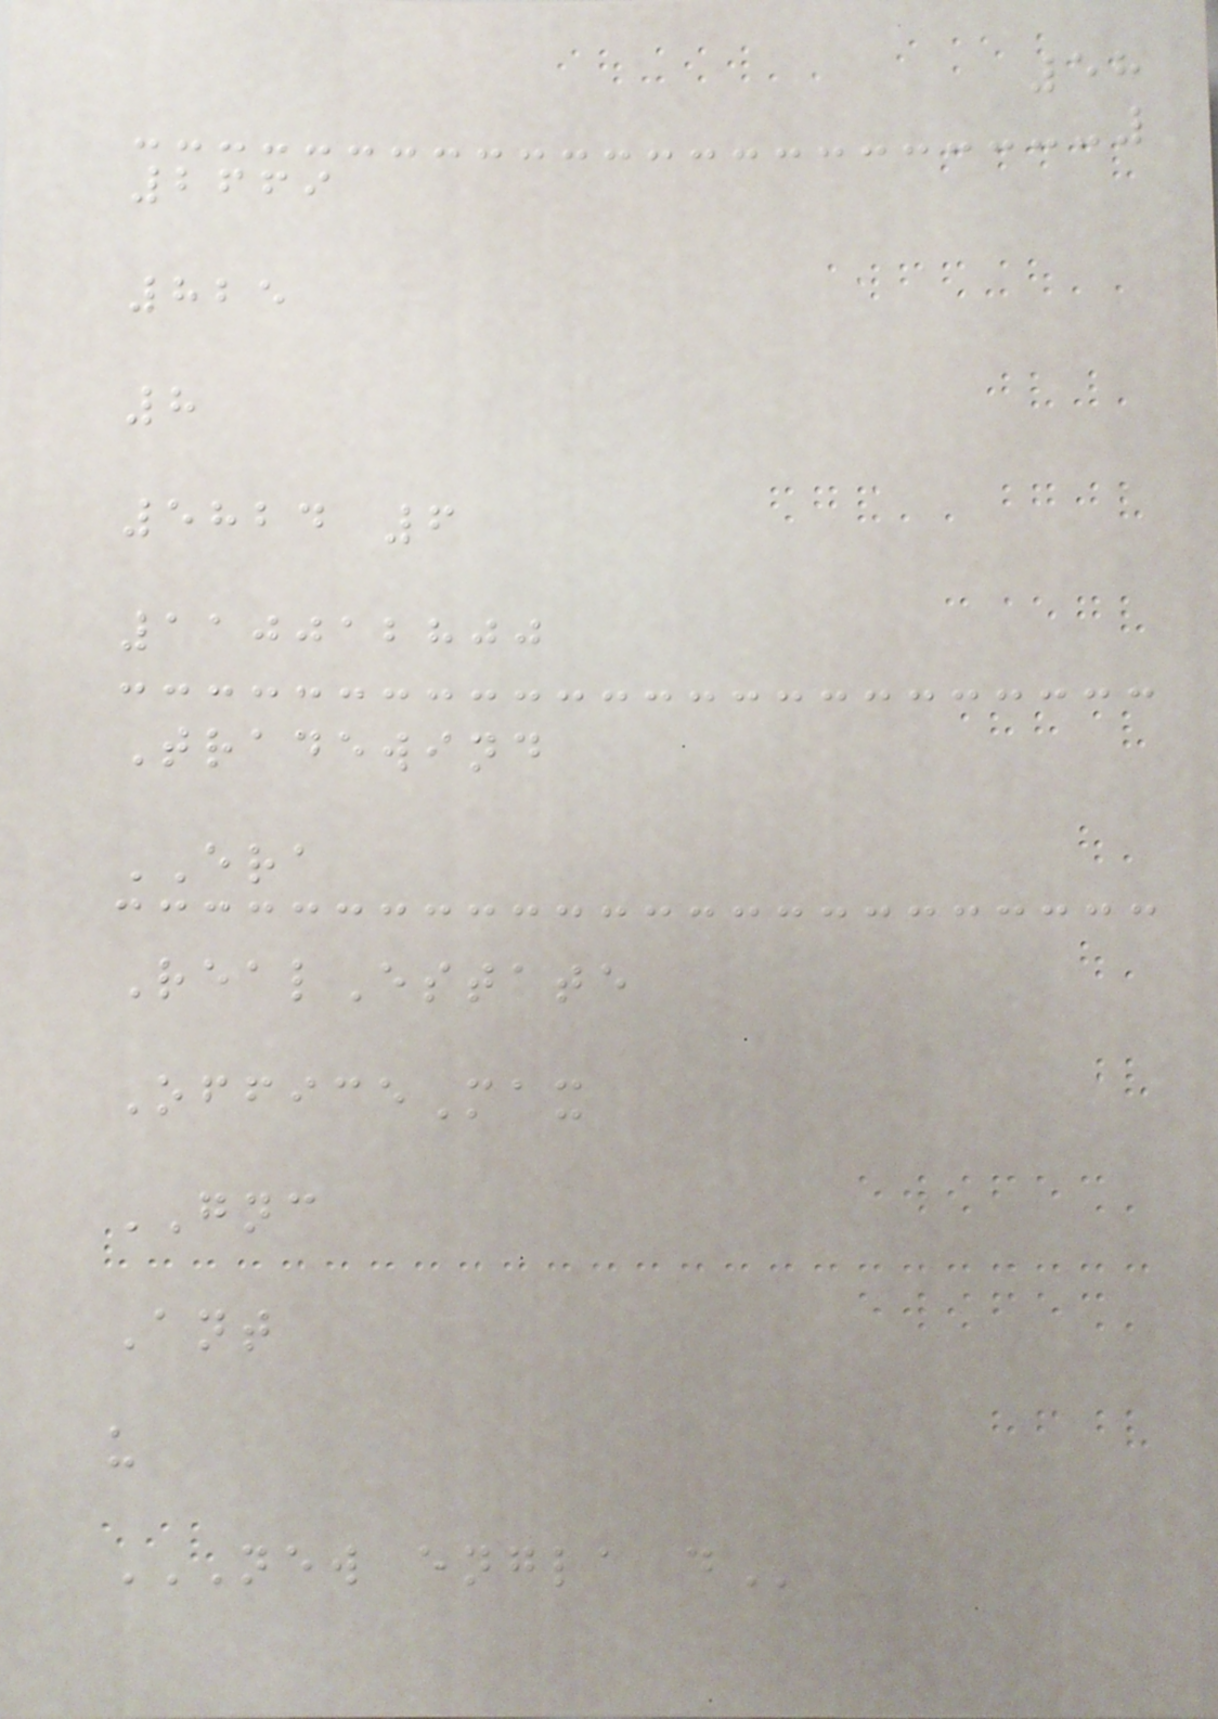58
2669
825
8
5824 6
110012800
Tradewind
ERA
RealEstate
OfficeMax
GNC
Ant
u
NEW ENGLA D
